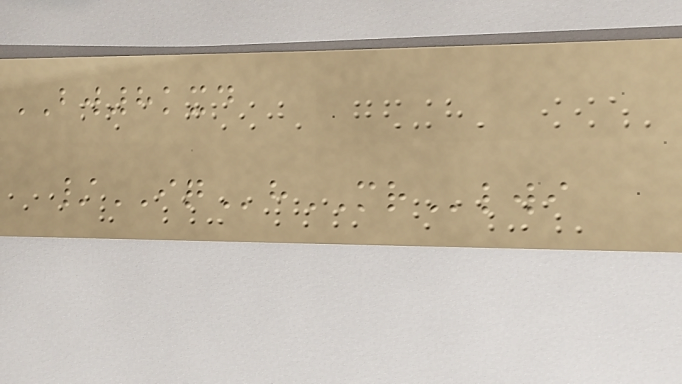BW8kxd
/IQhMRlwi
